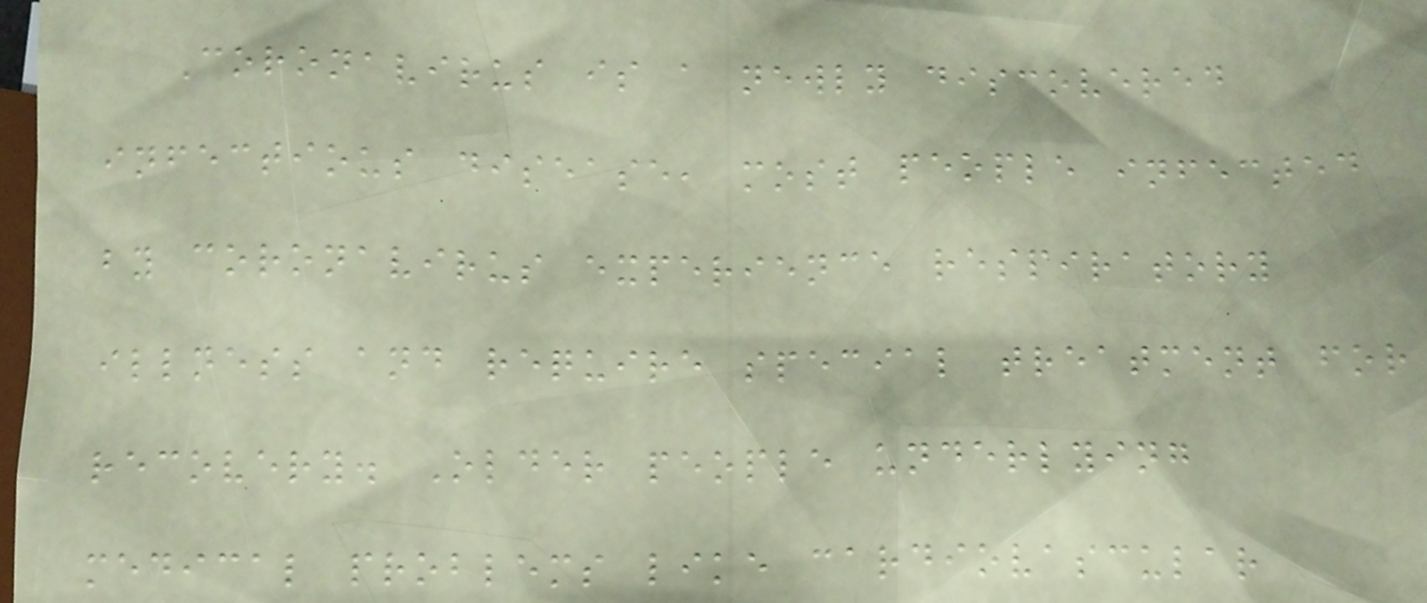Coronavirus is a newly discovered
infectious disease, most people infected
by coronavirus experience respiratory
illness and require special treatment for
recovery. Older people underlying
medical problems like cardiovascular
